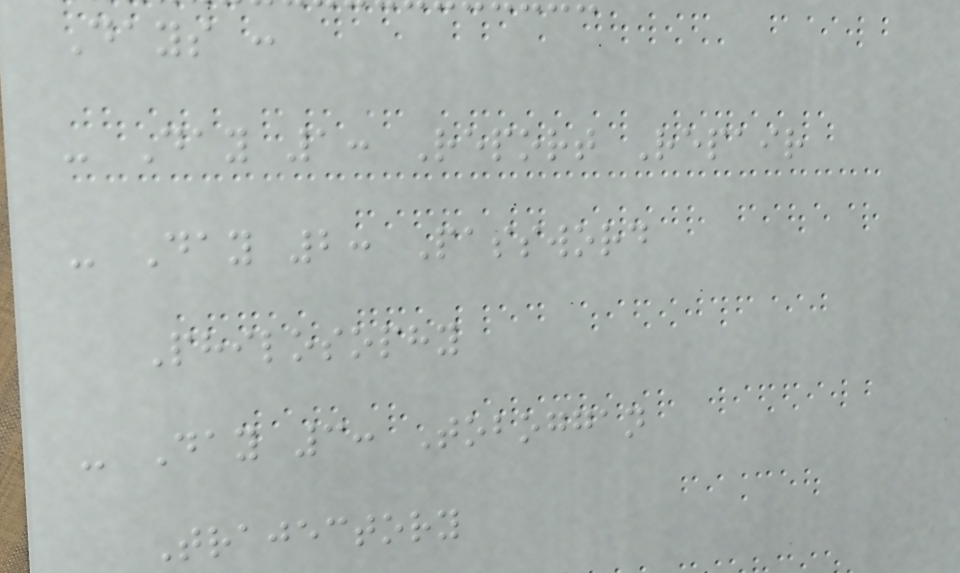Days :
- Day 1: Report Repair
- Day 2: Password
Philosophy
- Day 3: Toboggan
Trajectory
